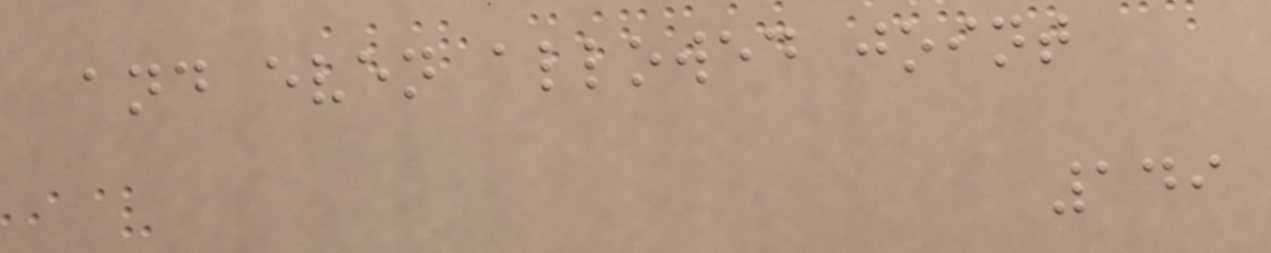and even allowed joint
149
